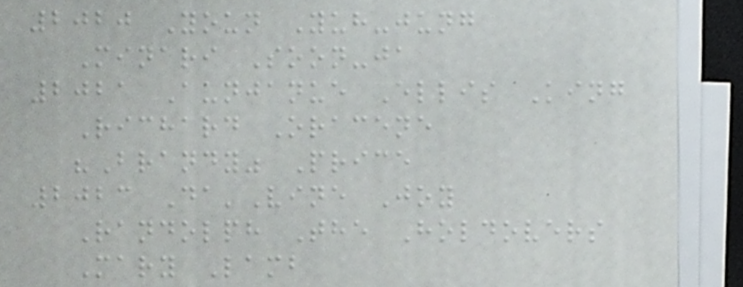2020 Youn Yuh-jung
Minari Soon-ja
2021 Aunjanue Ellis King
Richard Oracene
"Brandy" Price
2023 Da'Vine Joy
Randolph The Holdovers
Mary Lamb
